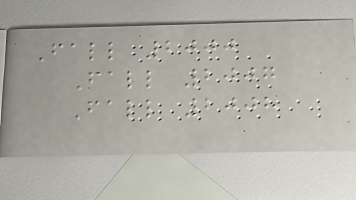Fall 2000
Fall 2007
Fall 2008
